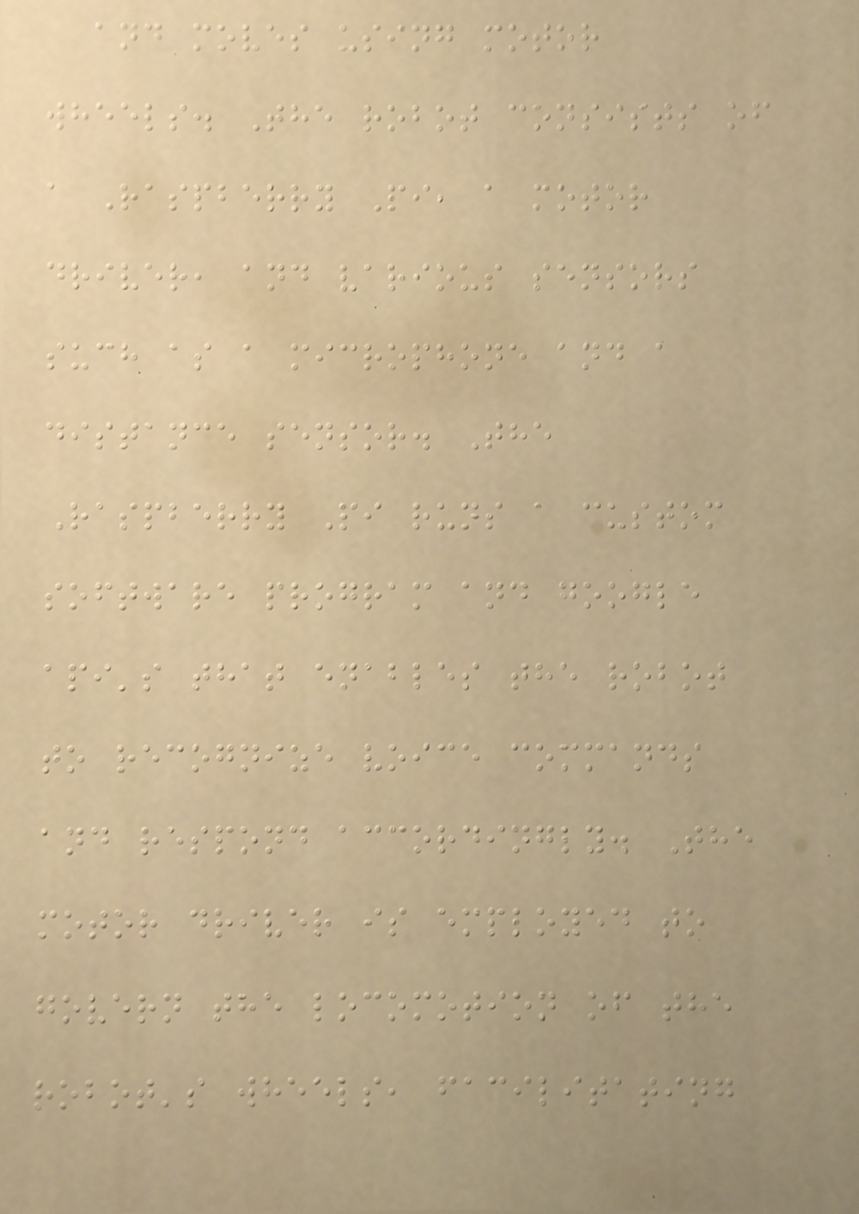and moves using motor
wheels. The robot consists of
a Raspberry Pi, a motor
driver, and various sensors
such as a microphone and a
distance sensor. The
Raspberry Pi runs a custom
software program and google
api's that enables the robot
to recognize voice commands
and respond accordingly. The
motor driver is employed to
govern the locomotion of the
robot's wheels, facilitating
